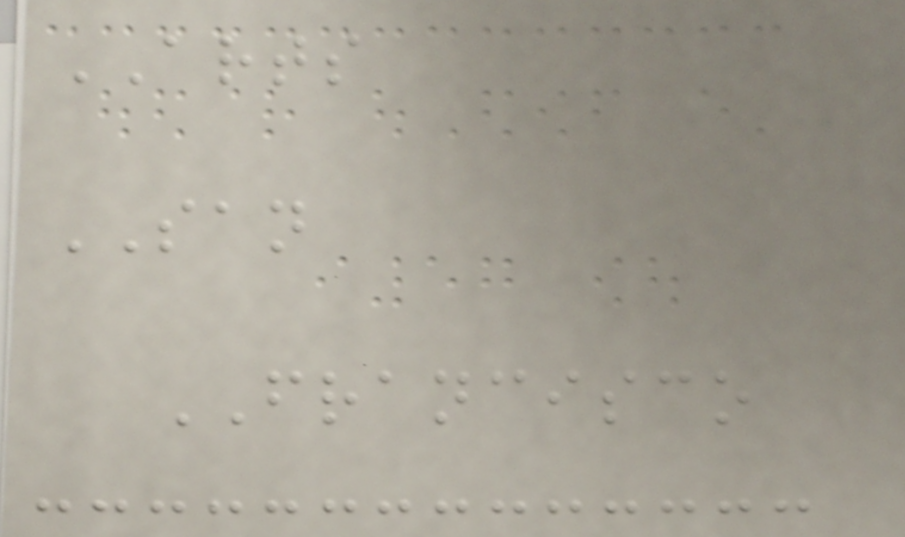ARTS
SAN
FRANCISCO
